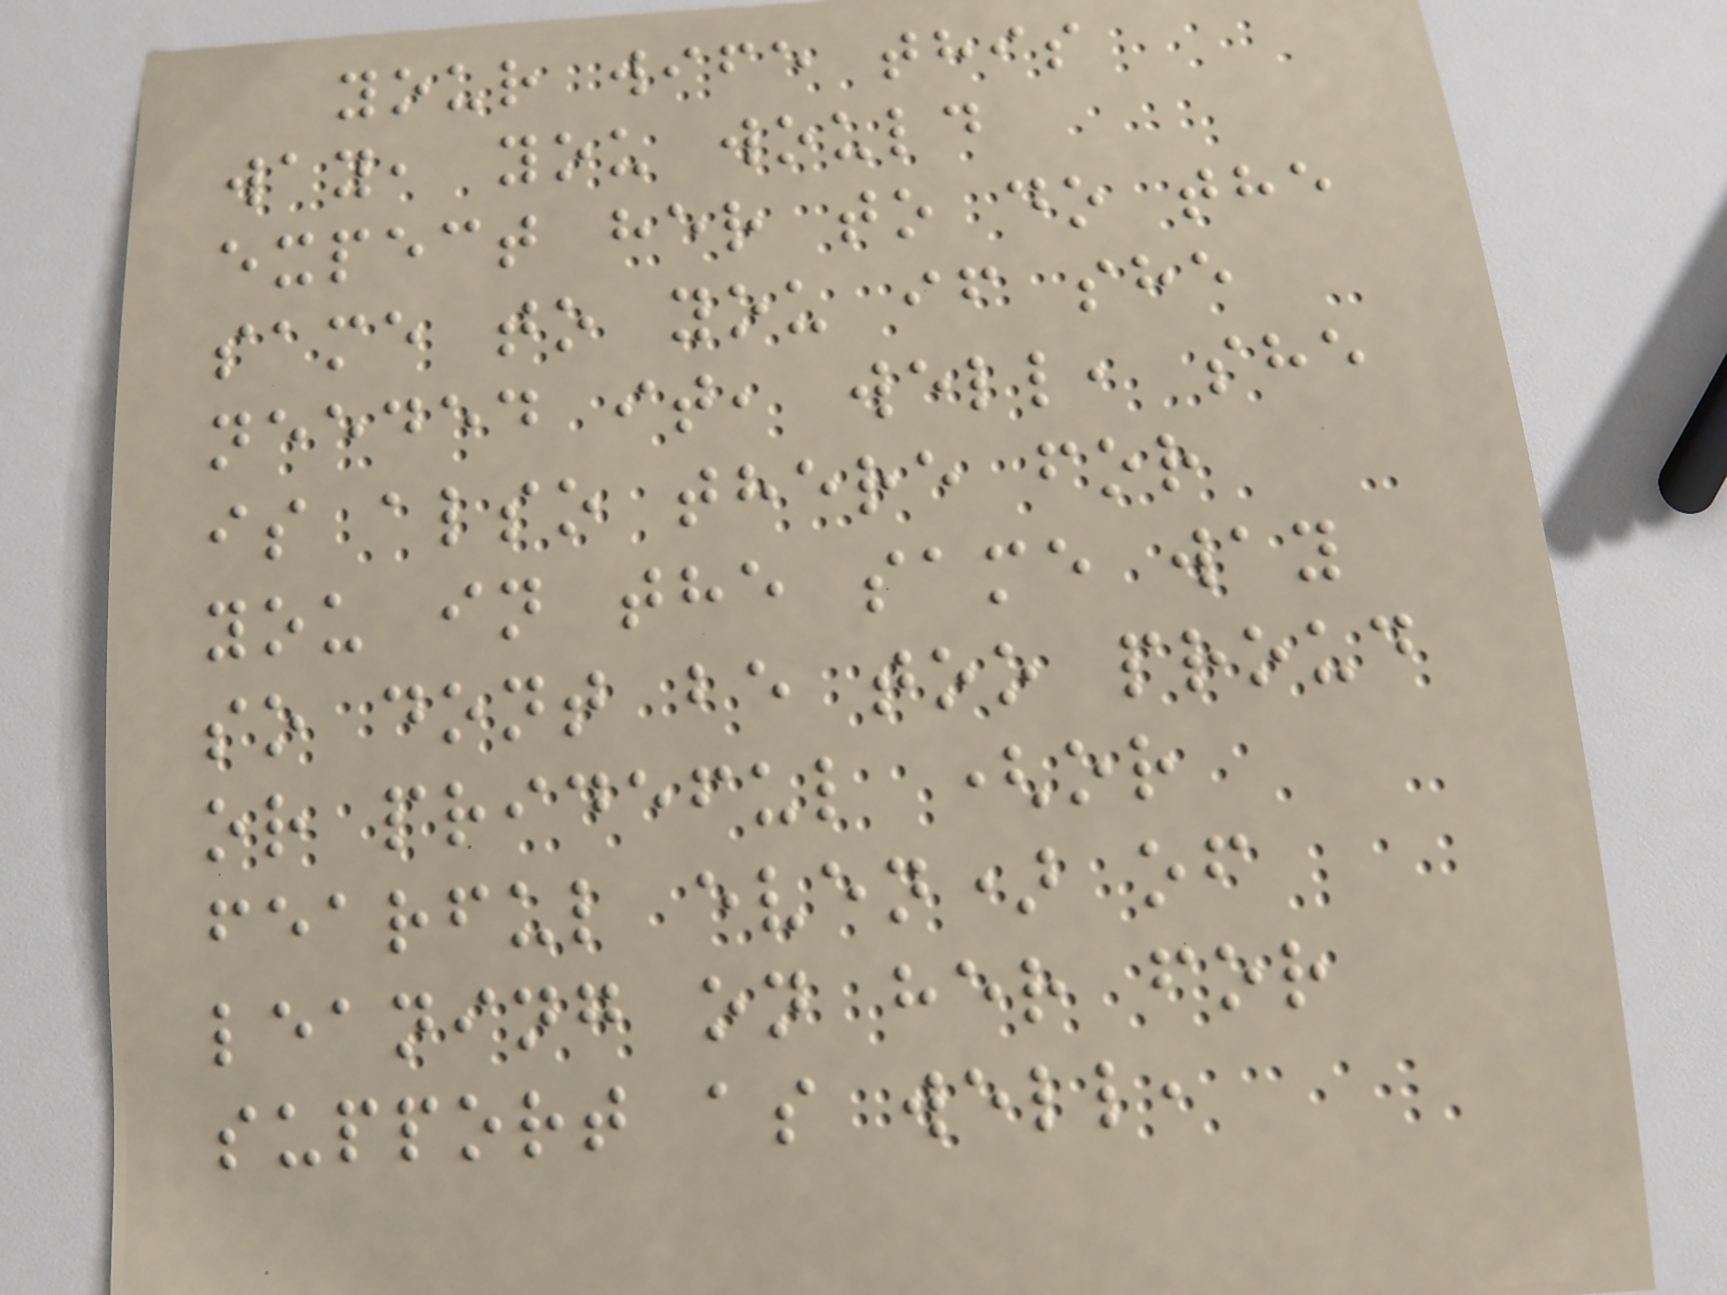your wife this
way, you would
expect her to do the
same to you if she
needed it, well, she
is also there for
you in the same way
so dont be too proud
or prideful (or
fearful even) of
leaning on her for
support as well,
